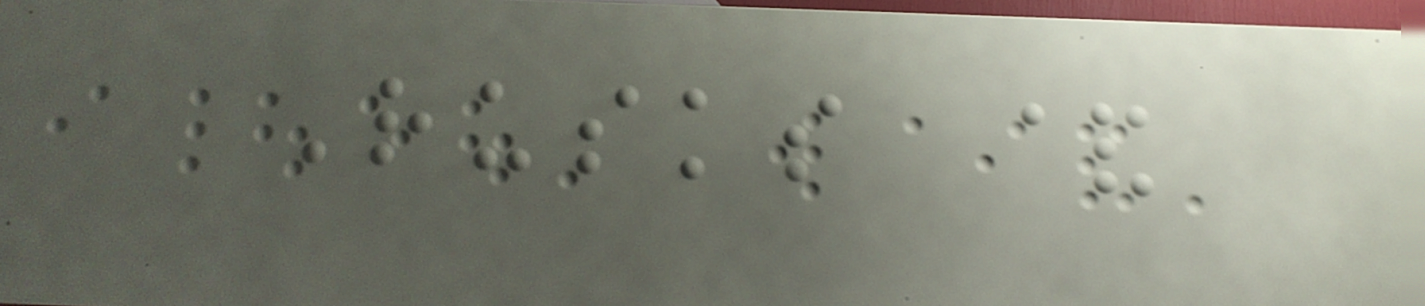Rusks &
